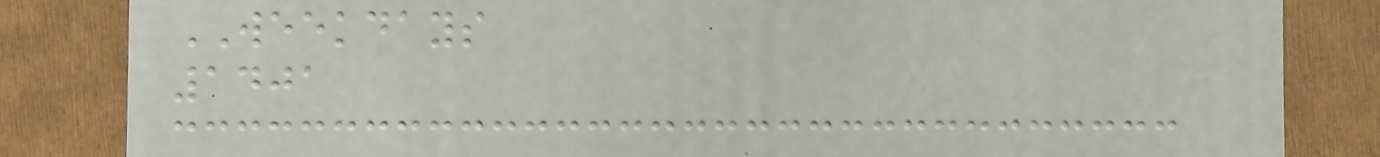WEEKDAYS
1401
